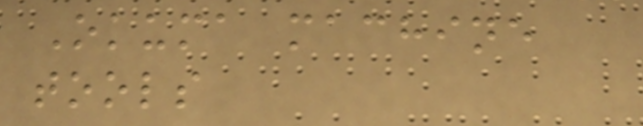Okuma machine
tools
